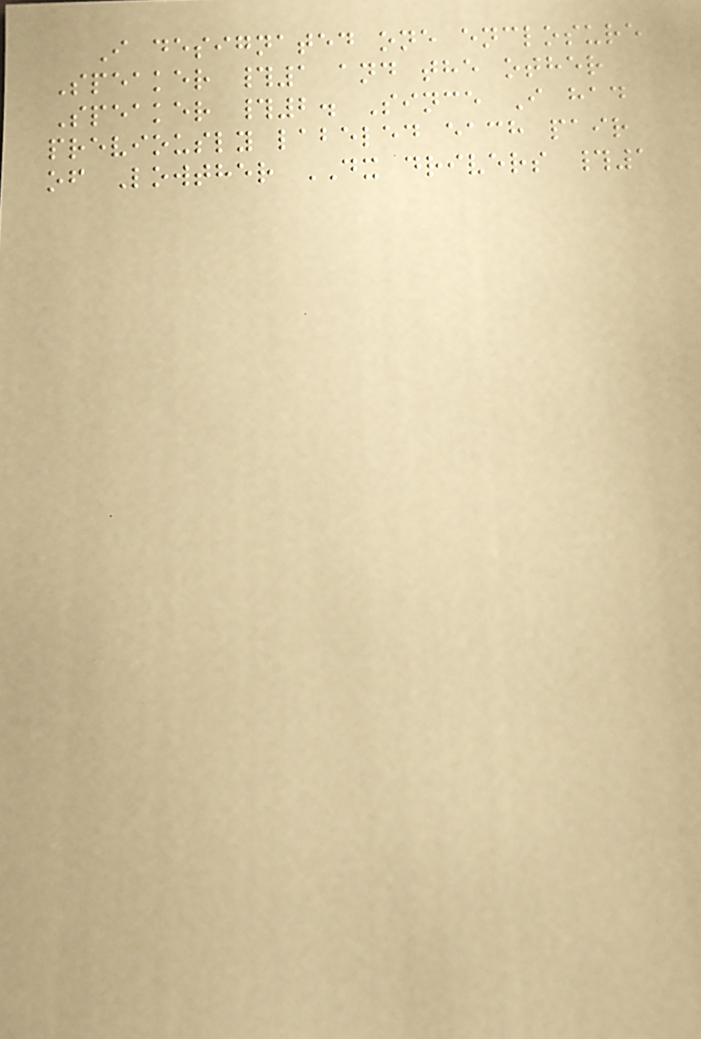I designated one enclosure
Speaker #1 and the other
Speaker #2. Since I had
previously labeled each pair
of Lowther DX drivers #1
